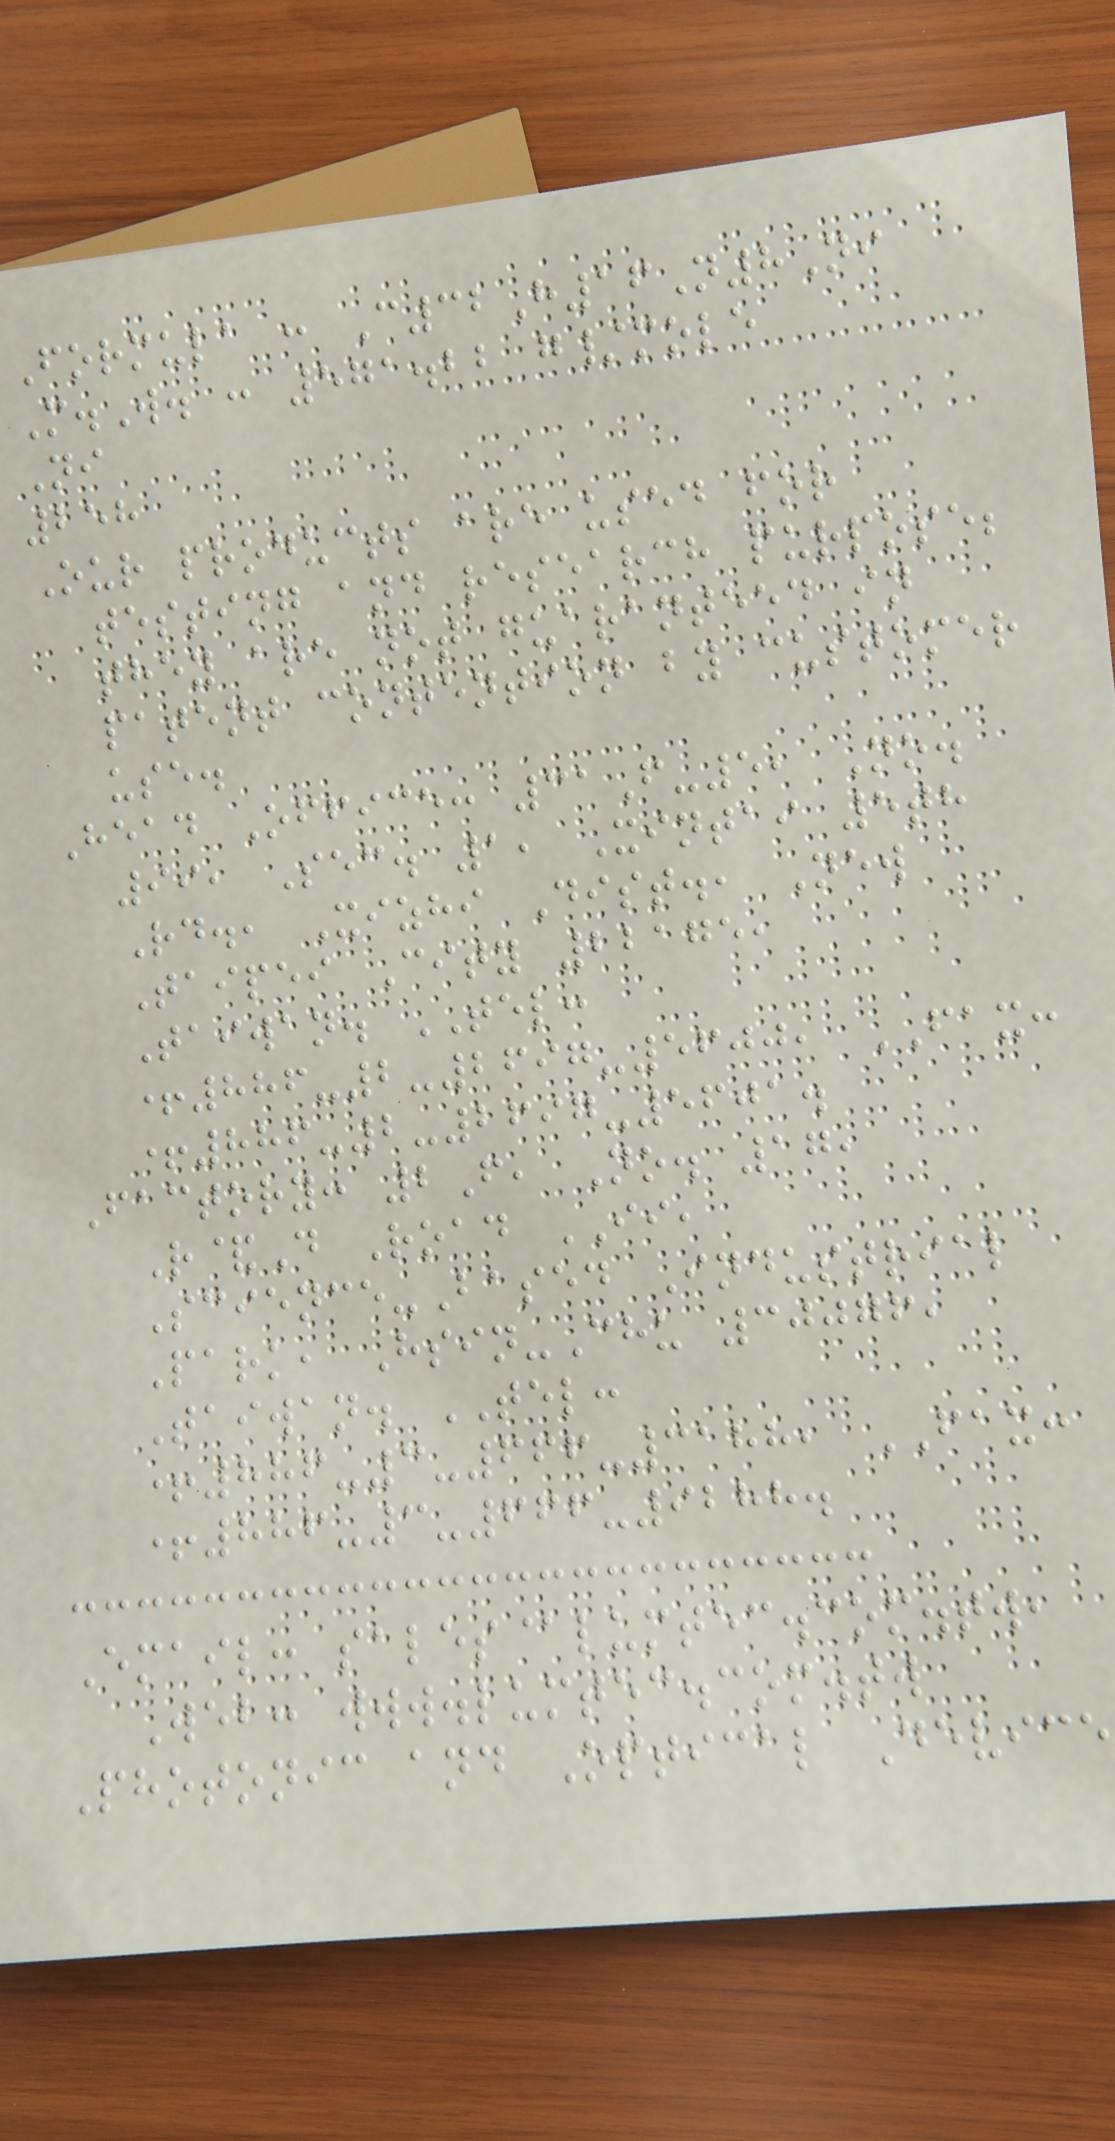Formula : C32H16N8Ni
M.W. : 571.22 g/mole
Ni
258
Our products are used for
testing and research purpose;
they are not guaranteed in
patent contention by customer
use.
Head Office: 31F-5, No.
99, Sec. 1, Xintai 5th
Rd., Xizhi Dist., New
Taipei City 22175,
Taiwan. TEL:
+886-2-2697-5600, FAX:
+886-2-2697-5601.
Factory: 2F, No. 17,
R&D Road II,
Science-Based Industrial
Park, Hsin-Chu 30076,
Taiwan. TEL:
+886-3-666-3188, FAX:
+886-3-666-9288.
Email: sales@lumtec.com.tw,
Web: www.lumtec.com.tw
Photonic and Optical Device
